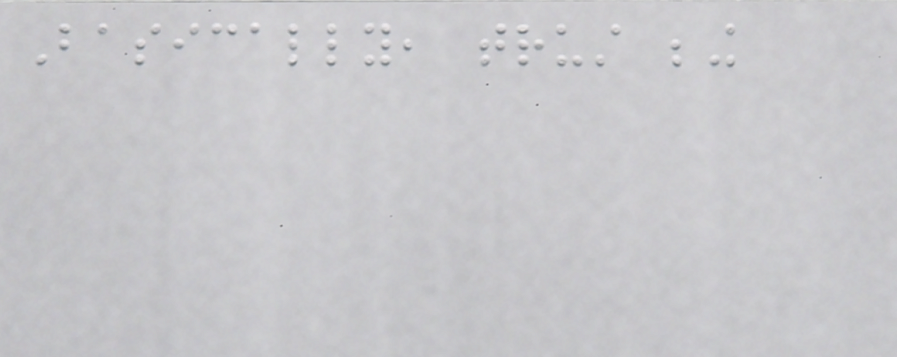Basically, trust being
